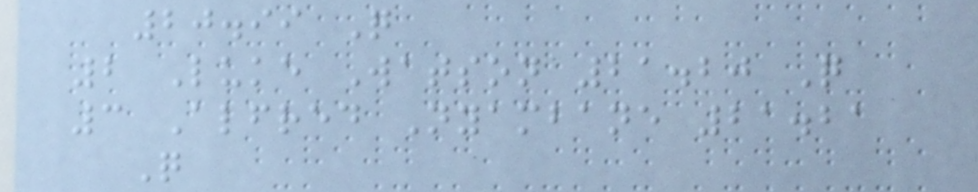20.99 Q
2 Luke Watson 21.20 Q
3 Alfred Nyambane 21.21
Q
